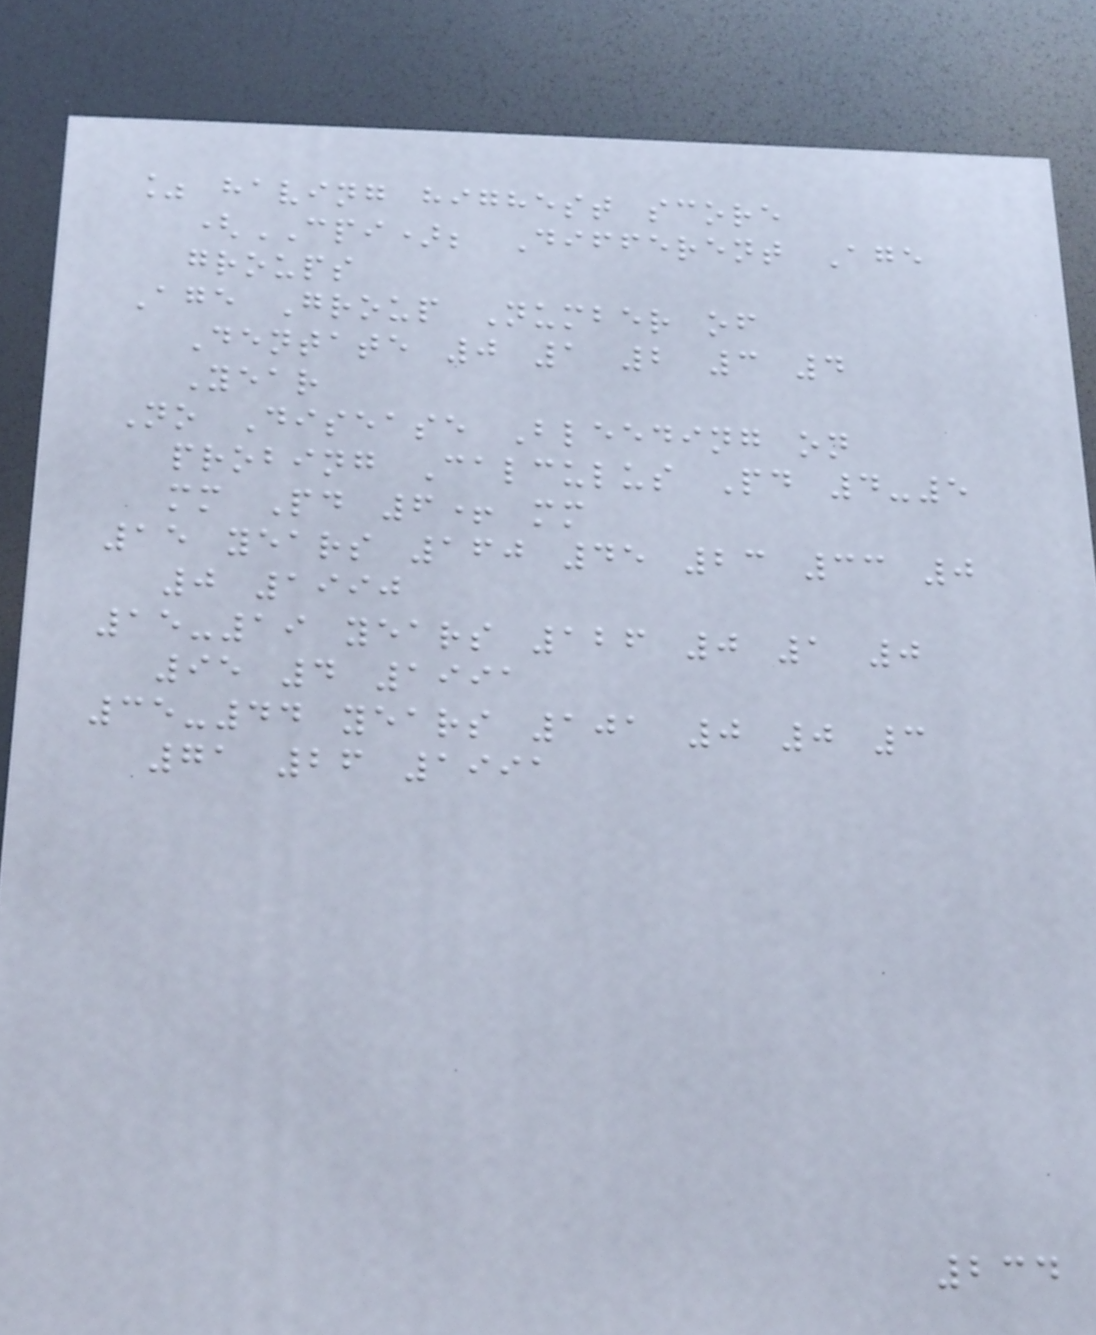% having highest score
(CPI); Different Age
groups
Age Group Number of
Dentate 0 1 2 3 4
Year
No Disease Bleeding on
probing Calculus Pd 4-5
mm Pd 6+ mm
15 years 160 45 23 33 0
0 1990
15-19 years 126 0 1 0
95 4 1991
35-44 years 101 0 0 3
71 26 1991
234
